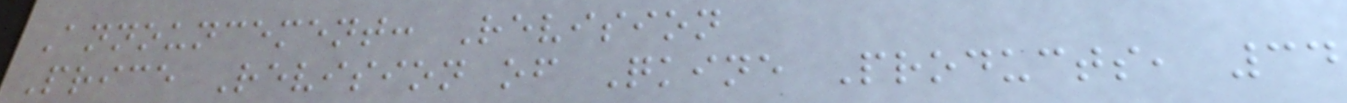Announcement: Revision
Price Revision of Qkine Products, 34
